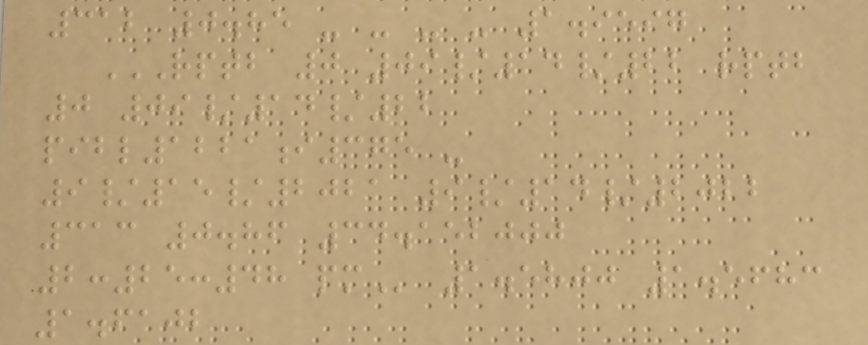312 0.85 - - - - 1.9597
RPTB 0 09/14/22 RPTB
0 09/14/22
PIBL1221I375 -
9/15/2021 9/14/2022
313 0.86 34.152000
2:25:48 PM 1.5800 1.5683
1.6102
